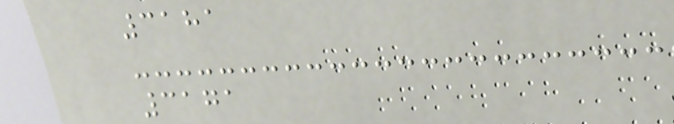3181
3171
